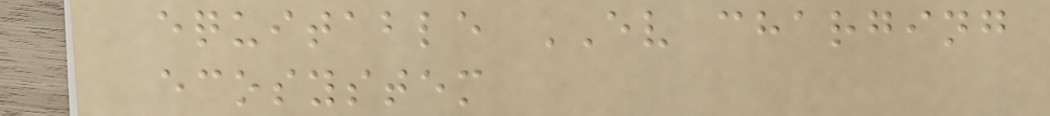equitable EV charging
ecosystem
